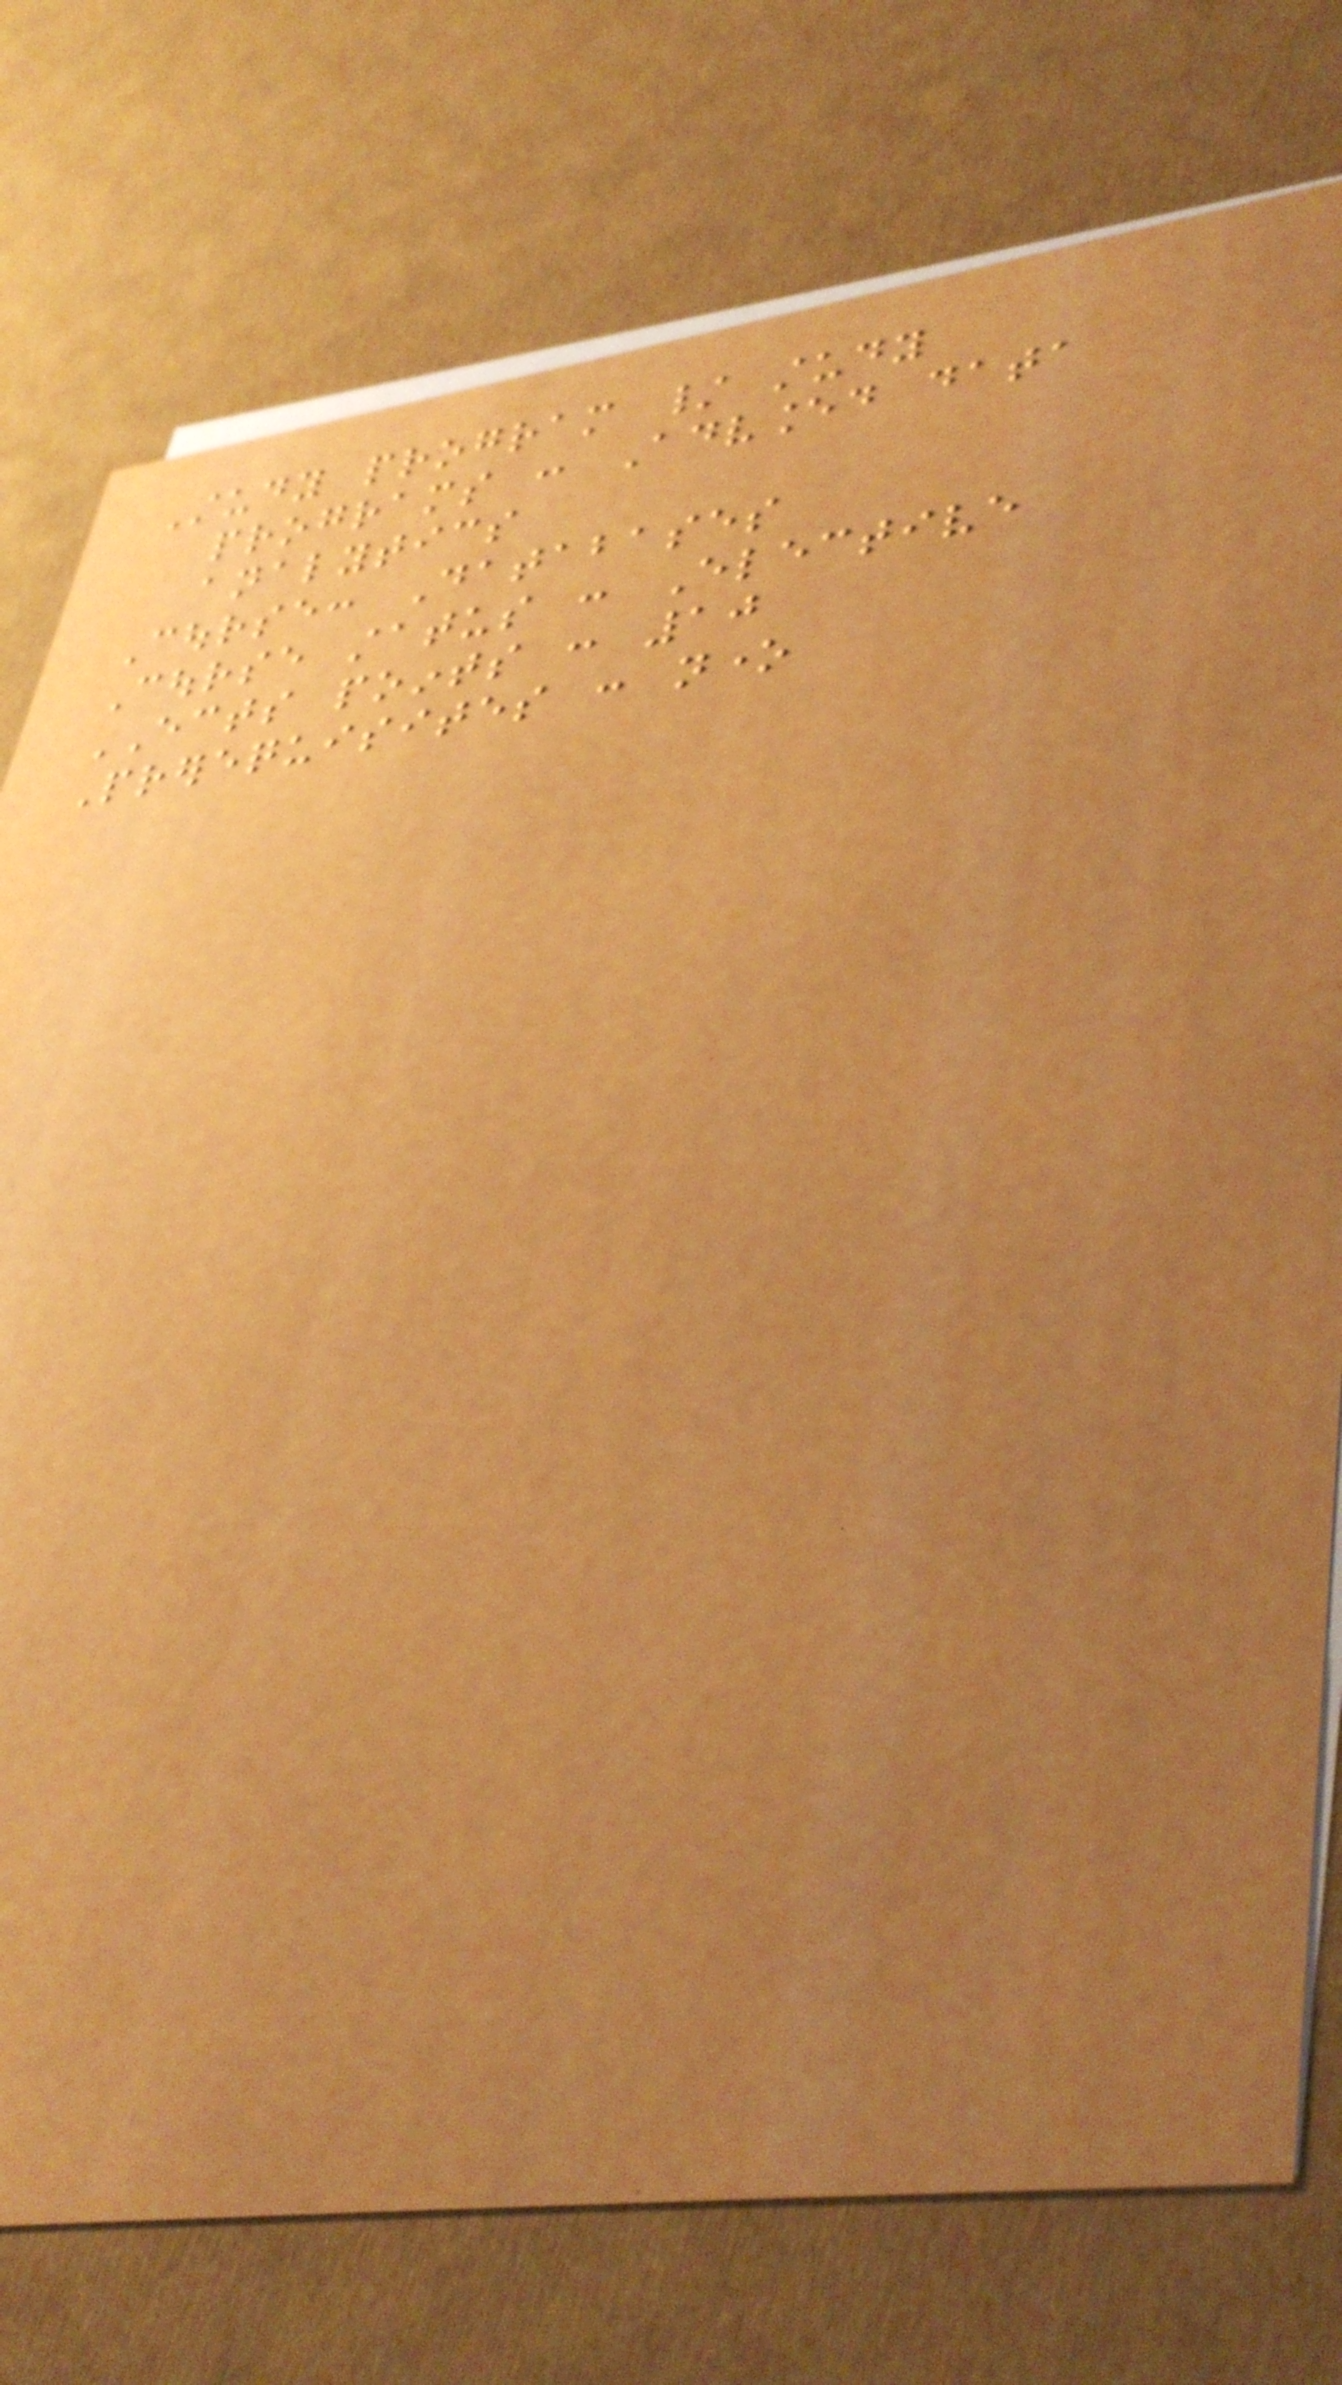Study program / study
programs : Advanced data
analytics
Course: Databases
Course status : Elective
ECTS points : 10
Prerequisites : none
